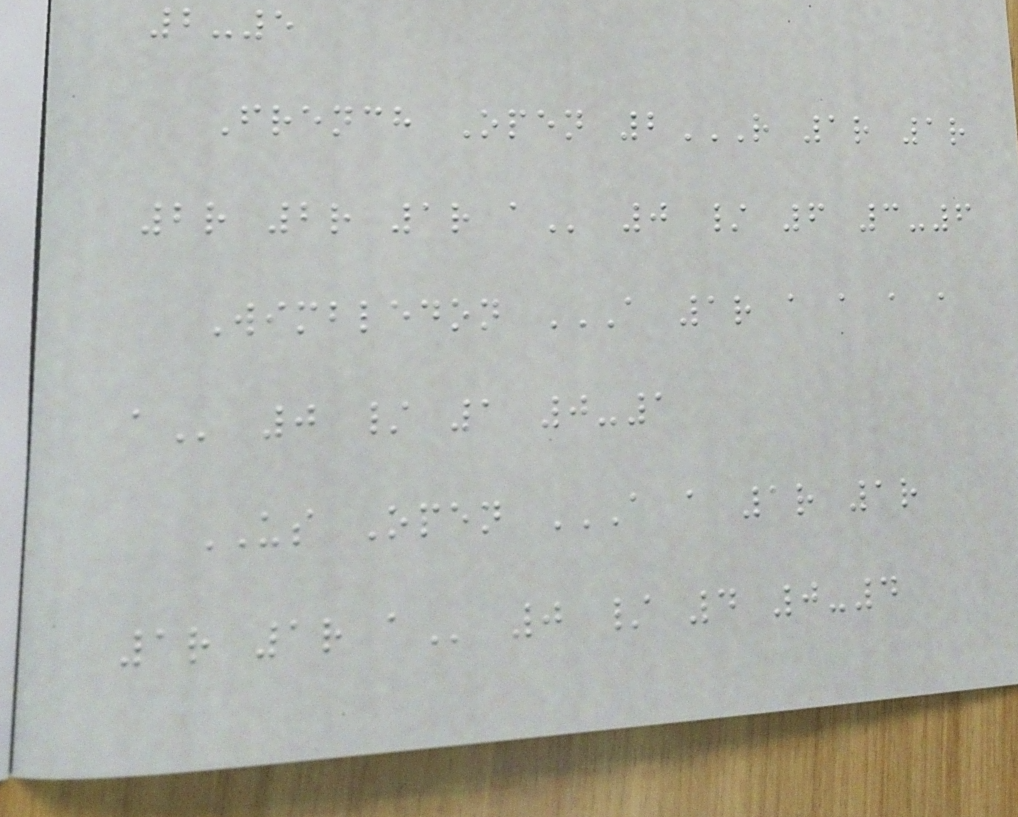2-5
French Open 2R 1R 1R
2R 2R 1R A 0 / 6 3-6
Wimbledon A 1R A A A A
A 0 / 1 0-1
US Open A A 1R 1R
1R 1R A 0 / 4 0-4
